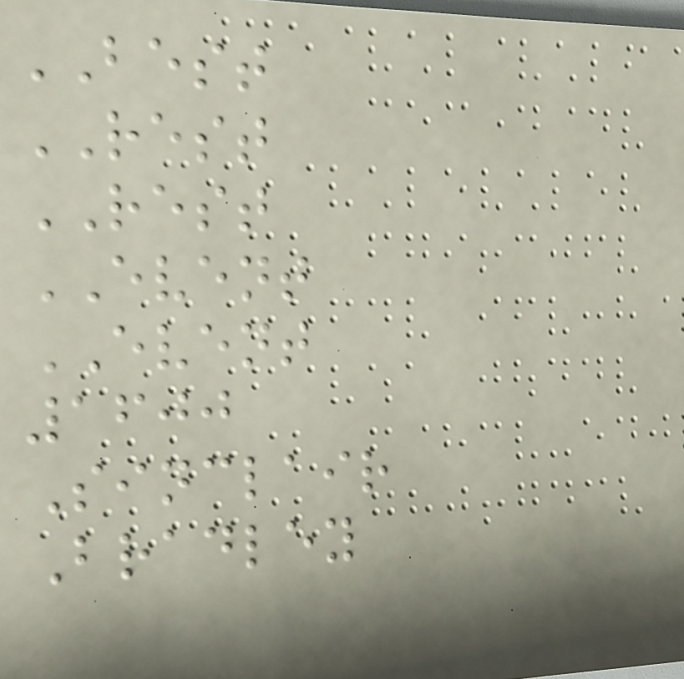BEST
REST
REST
EVENT
EVENT
1600
Sinclair
Bradley
